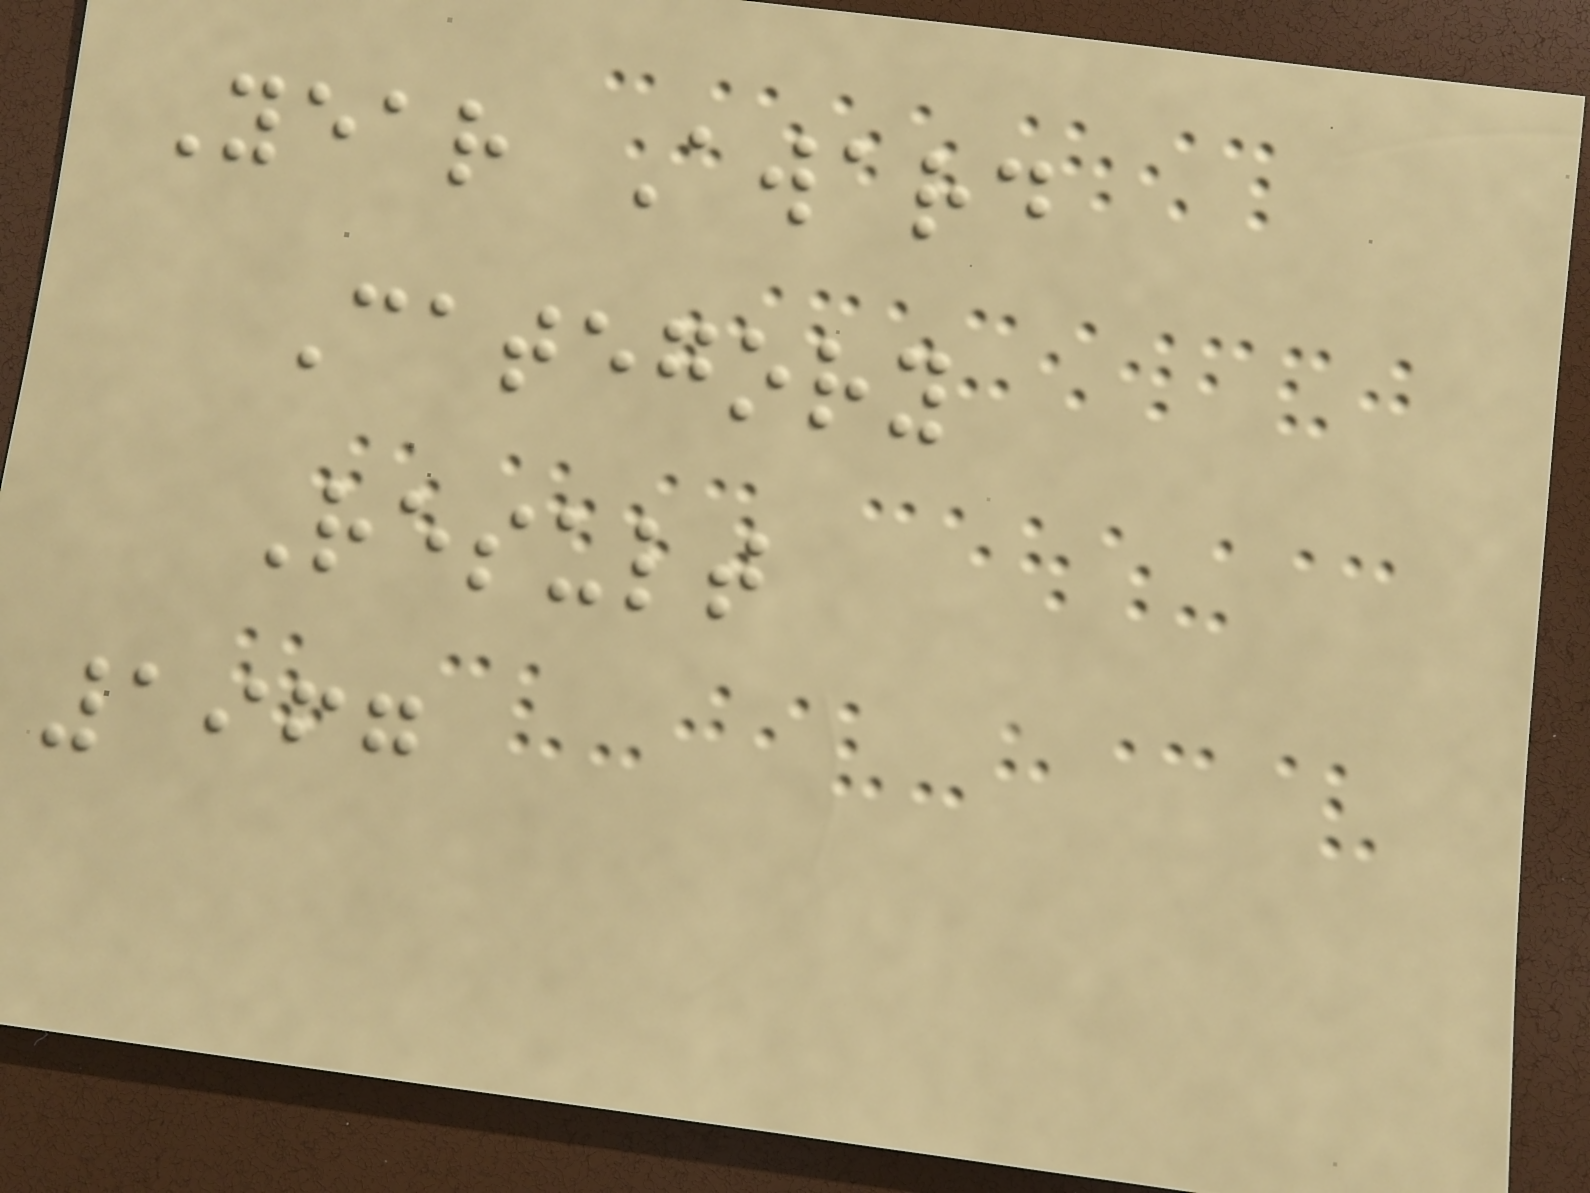Year Award
Category
Result
1967
